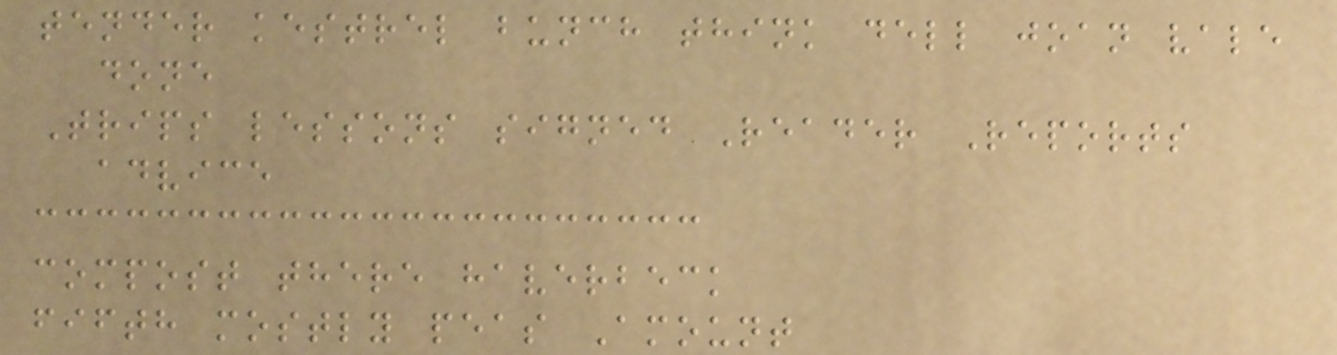tender kestrel bunch think dell joan vale
done
Trips lessons signed Reader Reports
advice
compost there haverbeck
fifth mostly peas Amount
